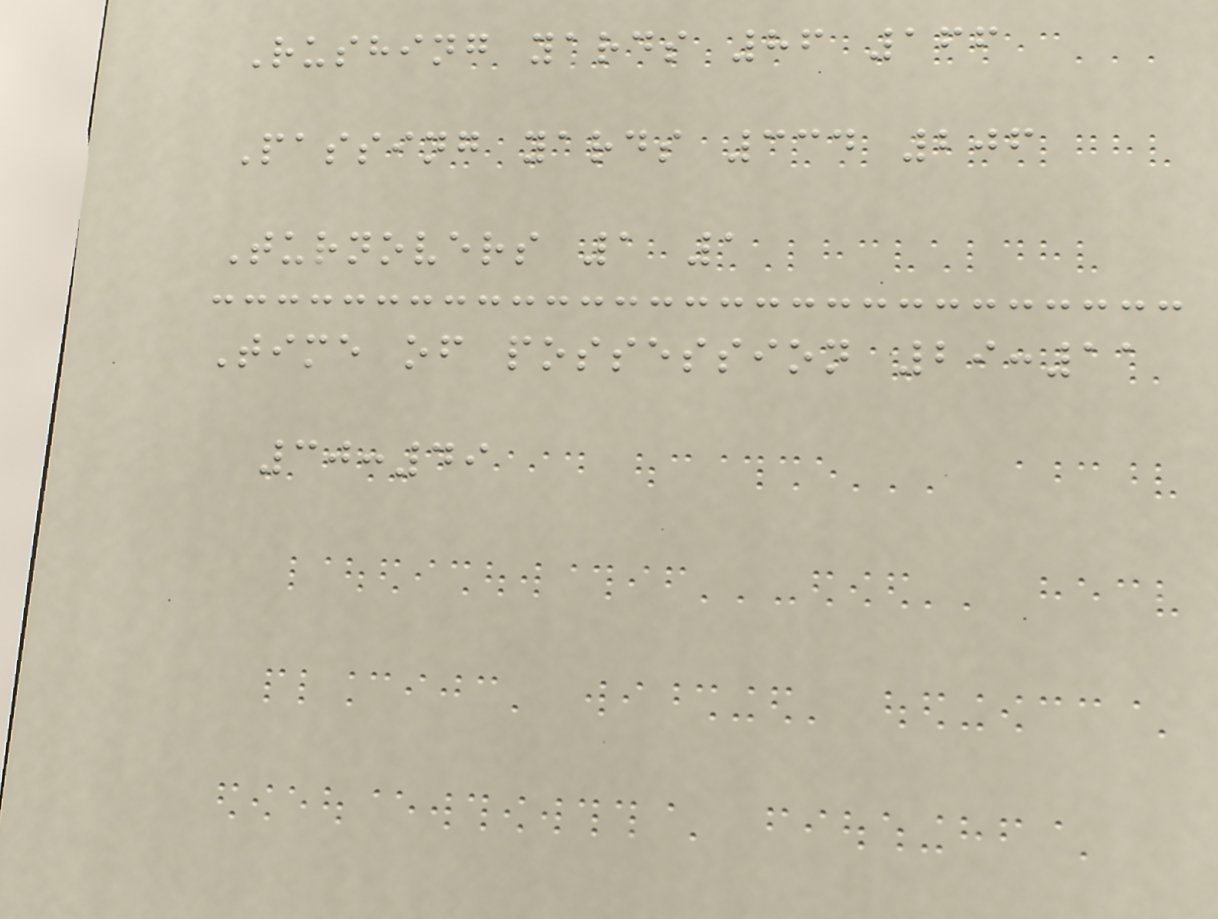Rushing yards 86 166
Passing yards 334 206
Turnovers 1 1
Time of possession 29:11
30:49
